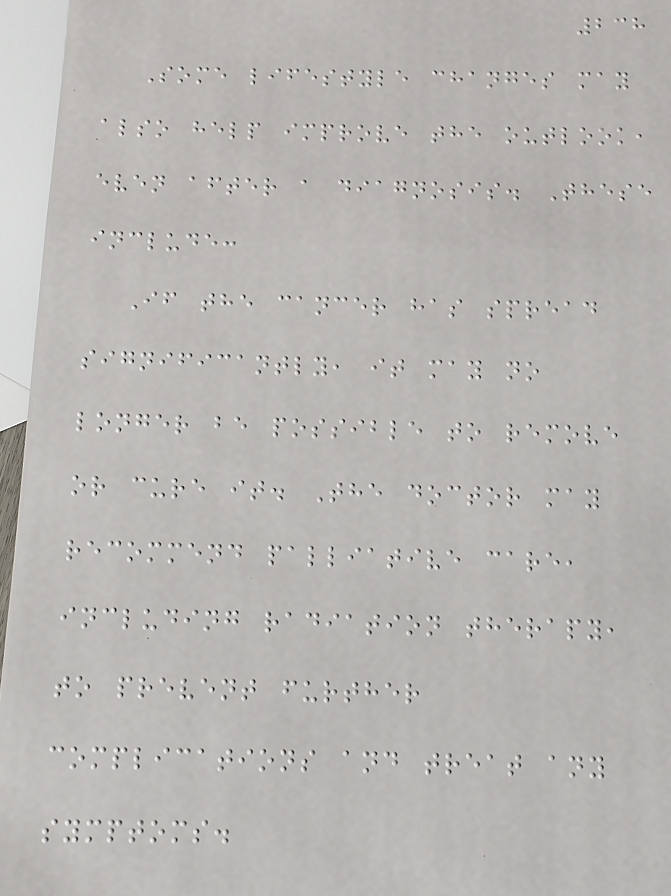238
Some lifestyle changes may
also help improve the outlook,
even after a diagnosis. These
include:
If the cancer has spread
significantly, it may no
longer be possible to remove
or cure it. The doctor may
recommend palliative care,
including radiation therapy,
to prevent further
complications and treat any
symptoms.
